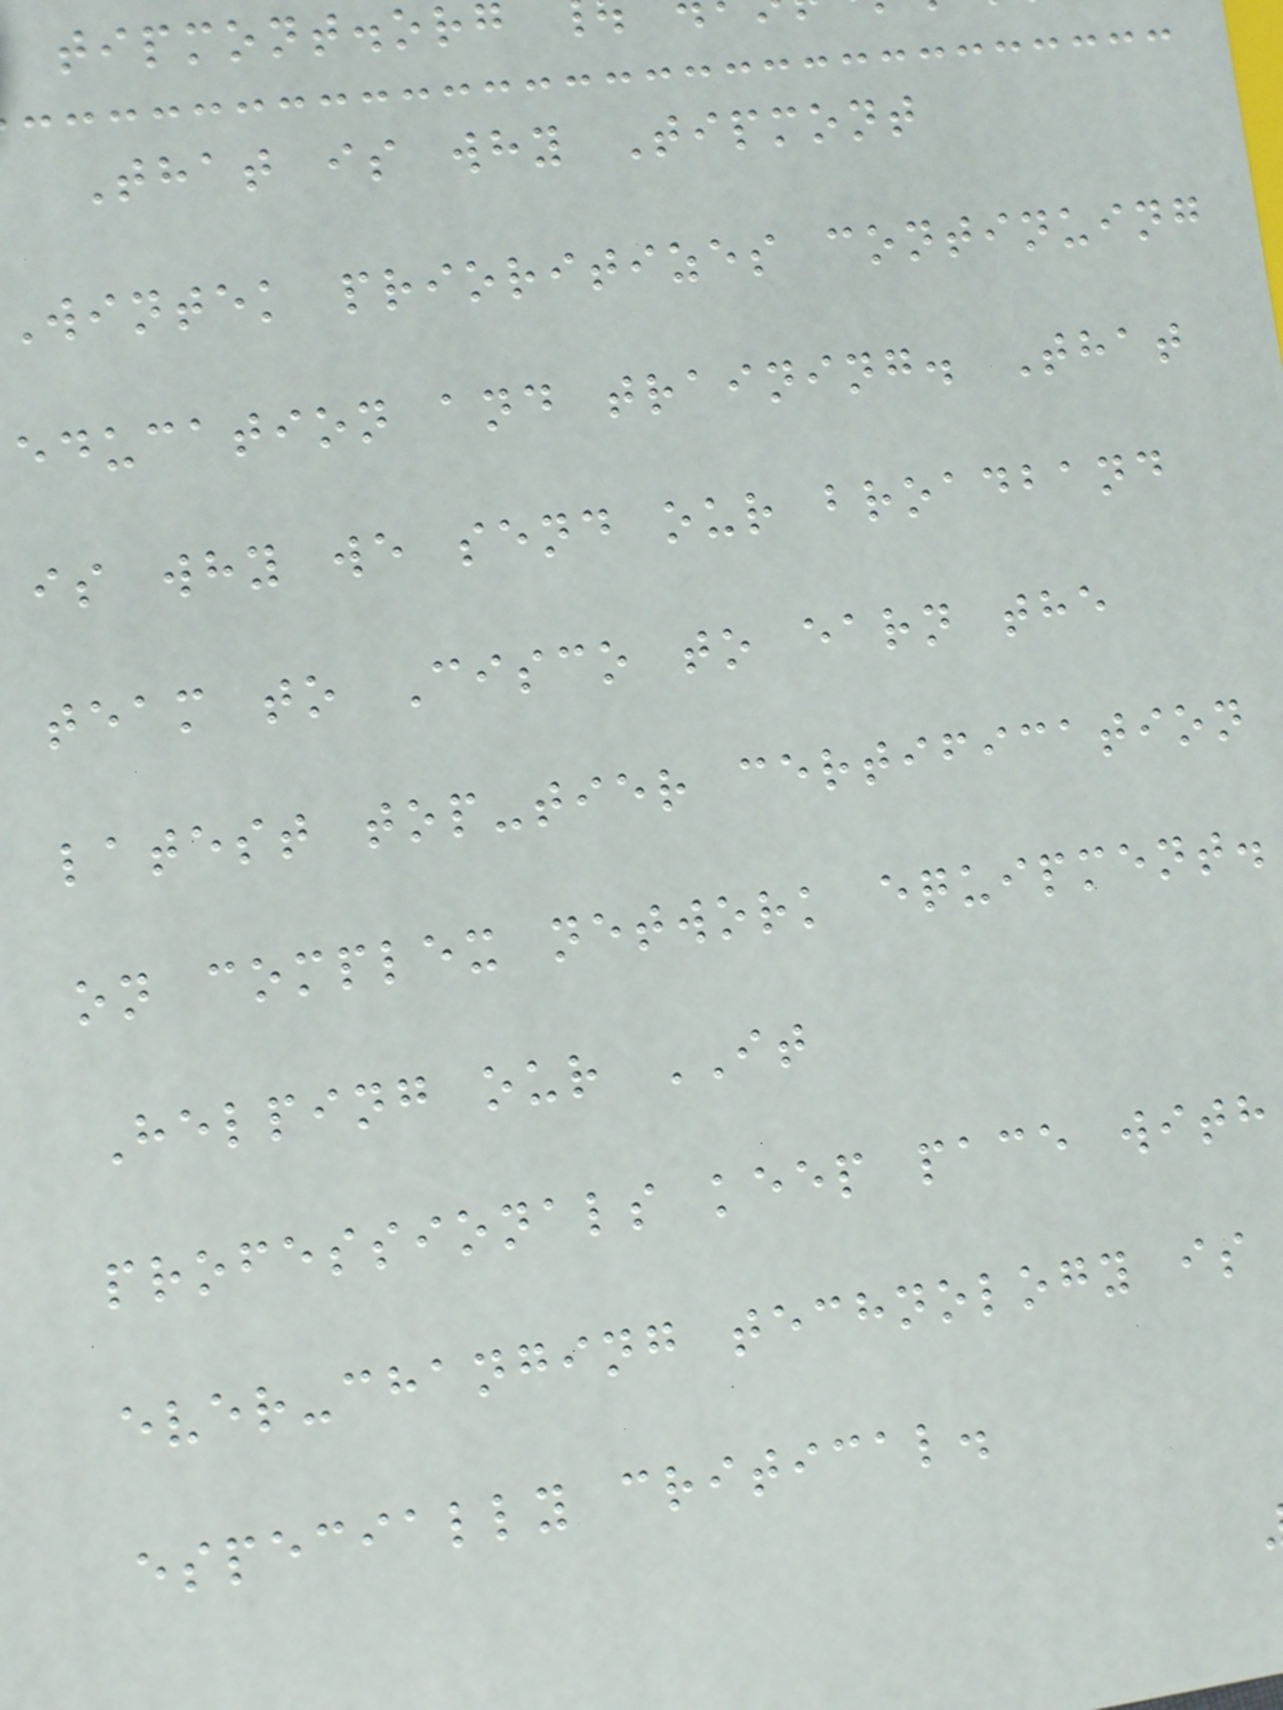tipmont.org
That is why Tipmont
wintek prioritizes continuing
education and training. That
is why we send our broadband
team to Cisco to earn the
latest top-tier certification
on complex network equipment.
Helping our IT
professionals keep pace with
ever-changing technology is
especially critical.
